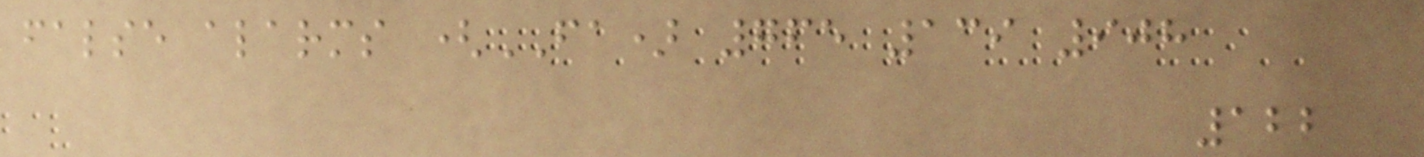false alarms (FA) 765 139 908
122
